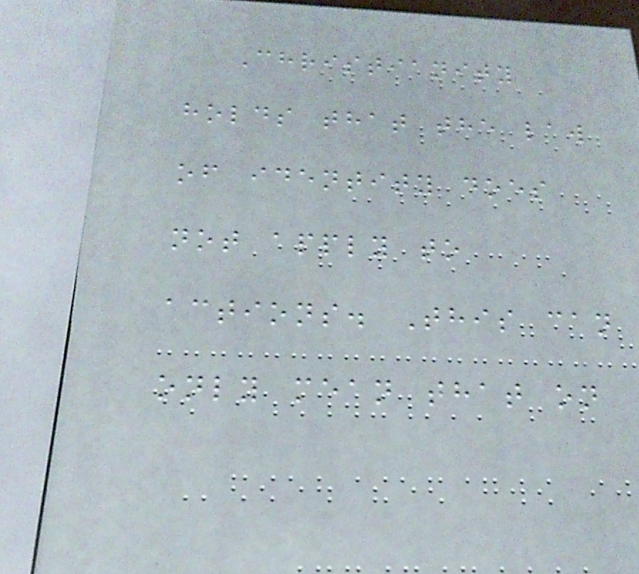Christianity
holds that the law
of identity does
not apply to
actions. This can
only mean that on
